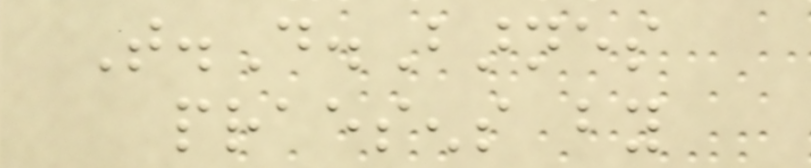T.D.Barnes
praesens by
